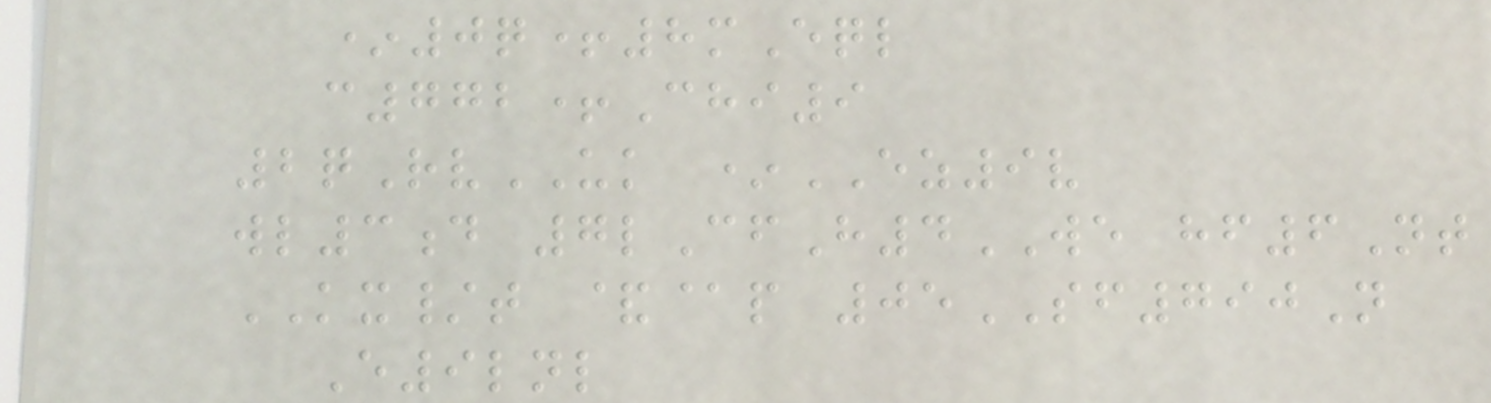*0q+8mEql
c772+Chi9
2qRvUK *EZ9v
wl3d 7lCfH4WE hf6Nt
KX/t &@p 05SF790N
E9lnl
